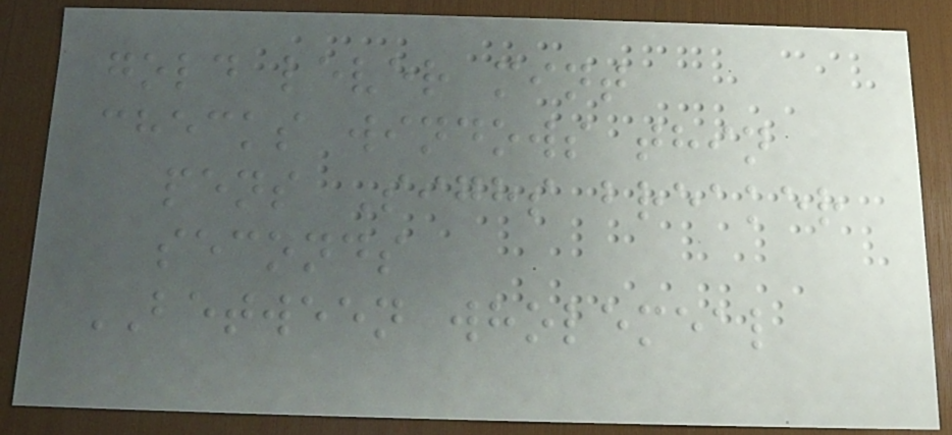gold lever mint
checks windows thin
pens Sighs breaker
seconds
BETWEEN wholemeal
